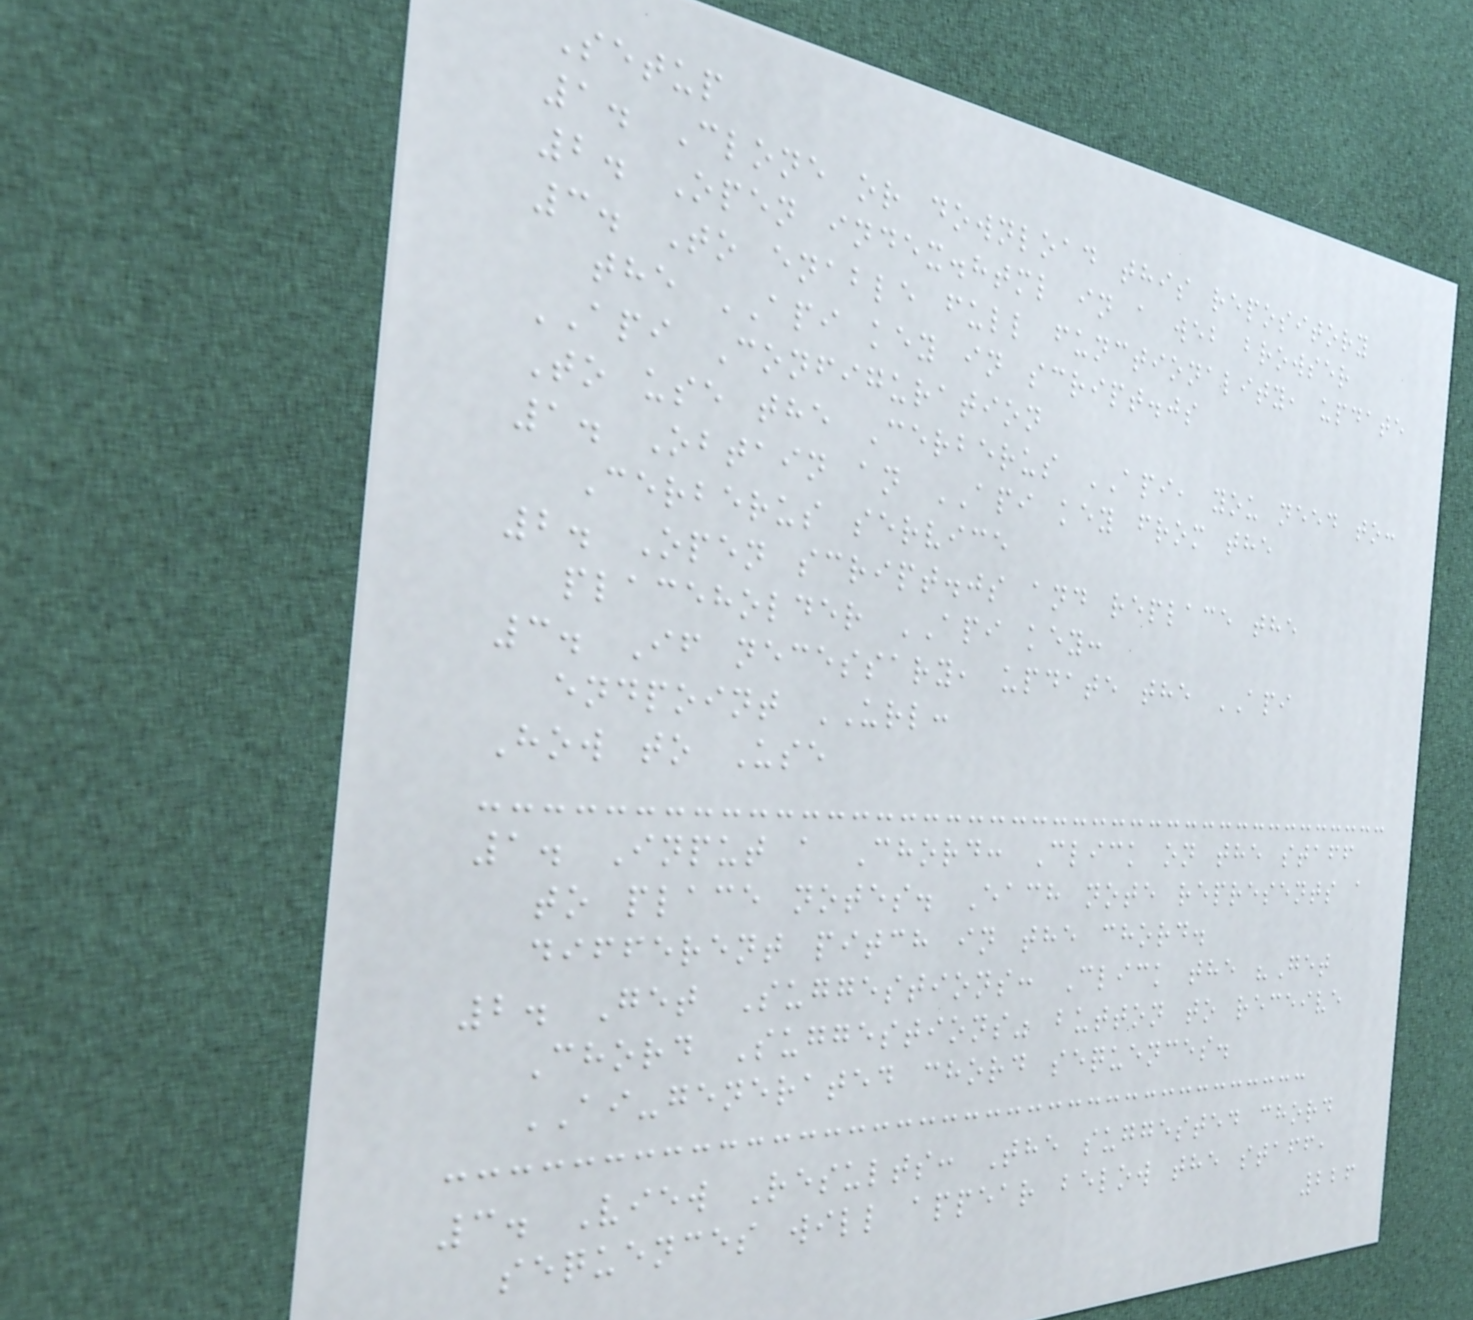Setup
1. Clone or download this repository
2. Open index.html in a web browser
3. To enable full functionality, update
the API key in script.js
API Configuration
To use the Cerberus API, you need to:
1. Obtain an API key from the
Cerberus service
2. Open script.js and replace the
placeholder API key:
3. If necessary, update the API
endpoint URL:
How to Use
1. Input a Chord: Click on the staff
to place notes. Each note represents a
different pitch in the chord.
2. Get Suggestions: Click the "Get
Chord Suggestions" button to receive
AI-generated chord sequences.
3. View Results: The suggested chord
sequences will appear below the staff,
226
